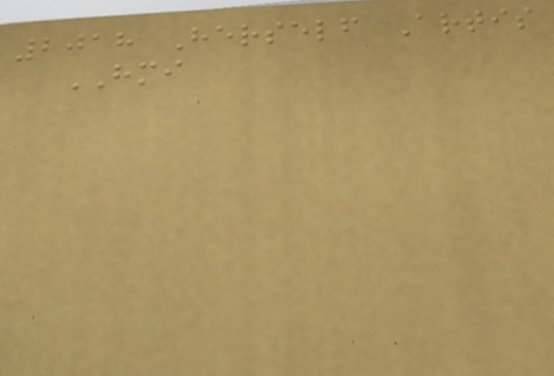2018 Herself Artis
HMI
